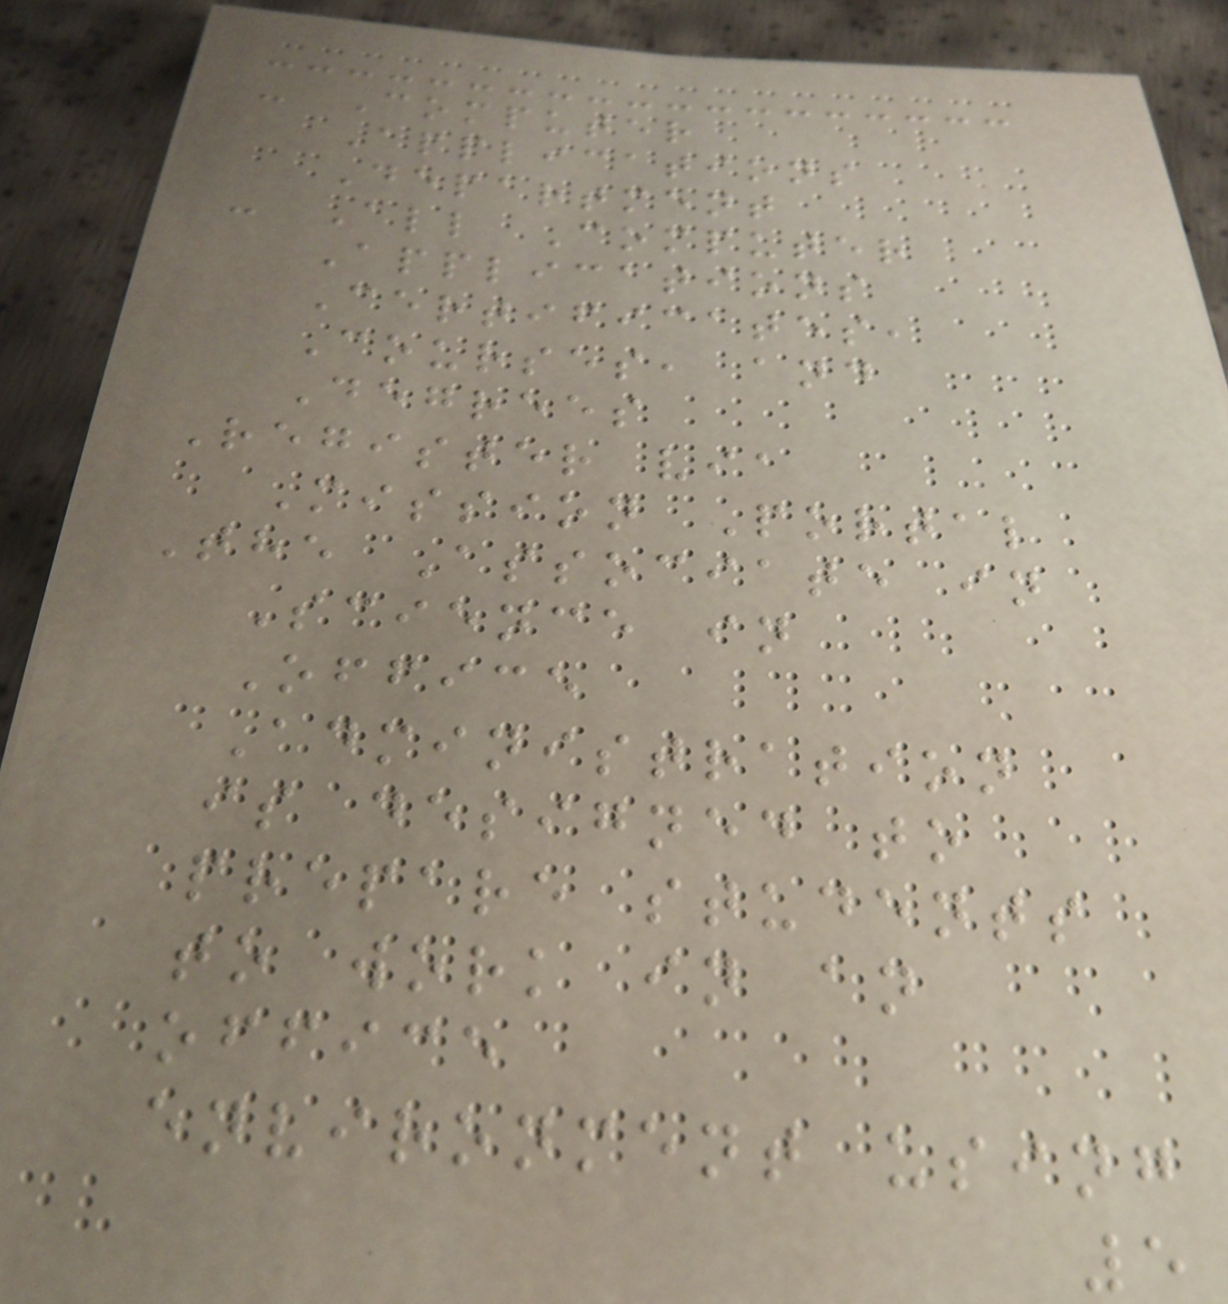- Computer
Applications
Department
- All Computer
Applications
Certificates,
Courses, and
Degrees
Register via
Mission Portal
The Associate in
Science in
Office
Administration
is designed to
prepare students
to work in an
office
environment using
5
